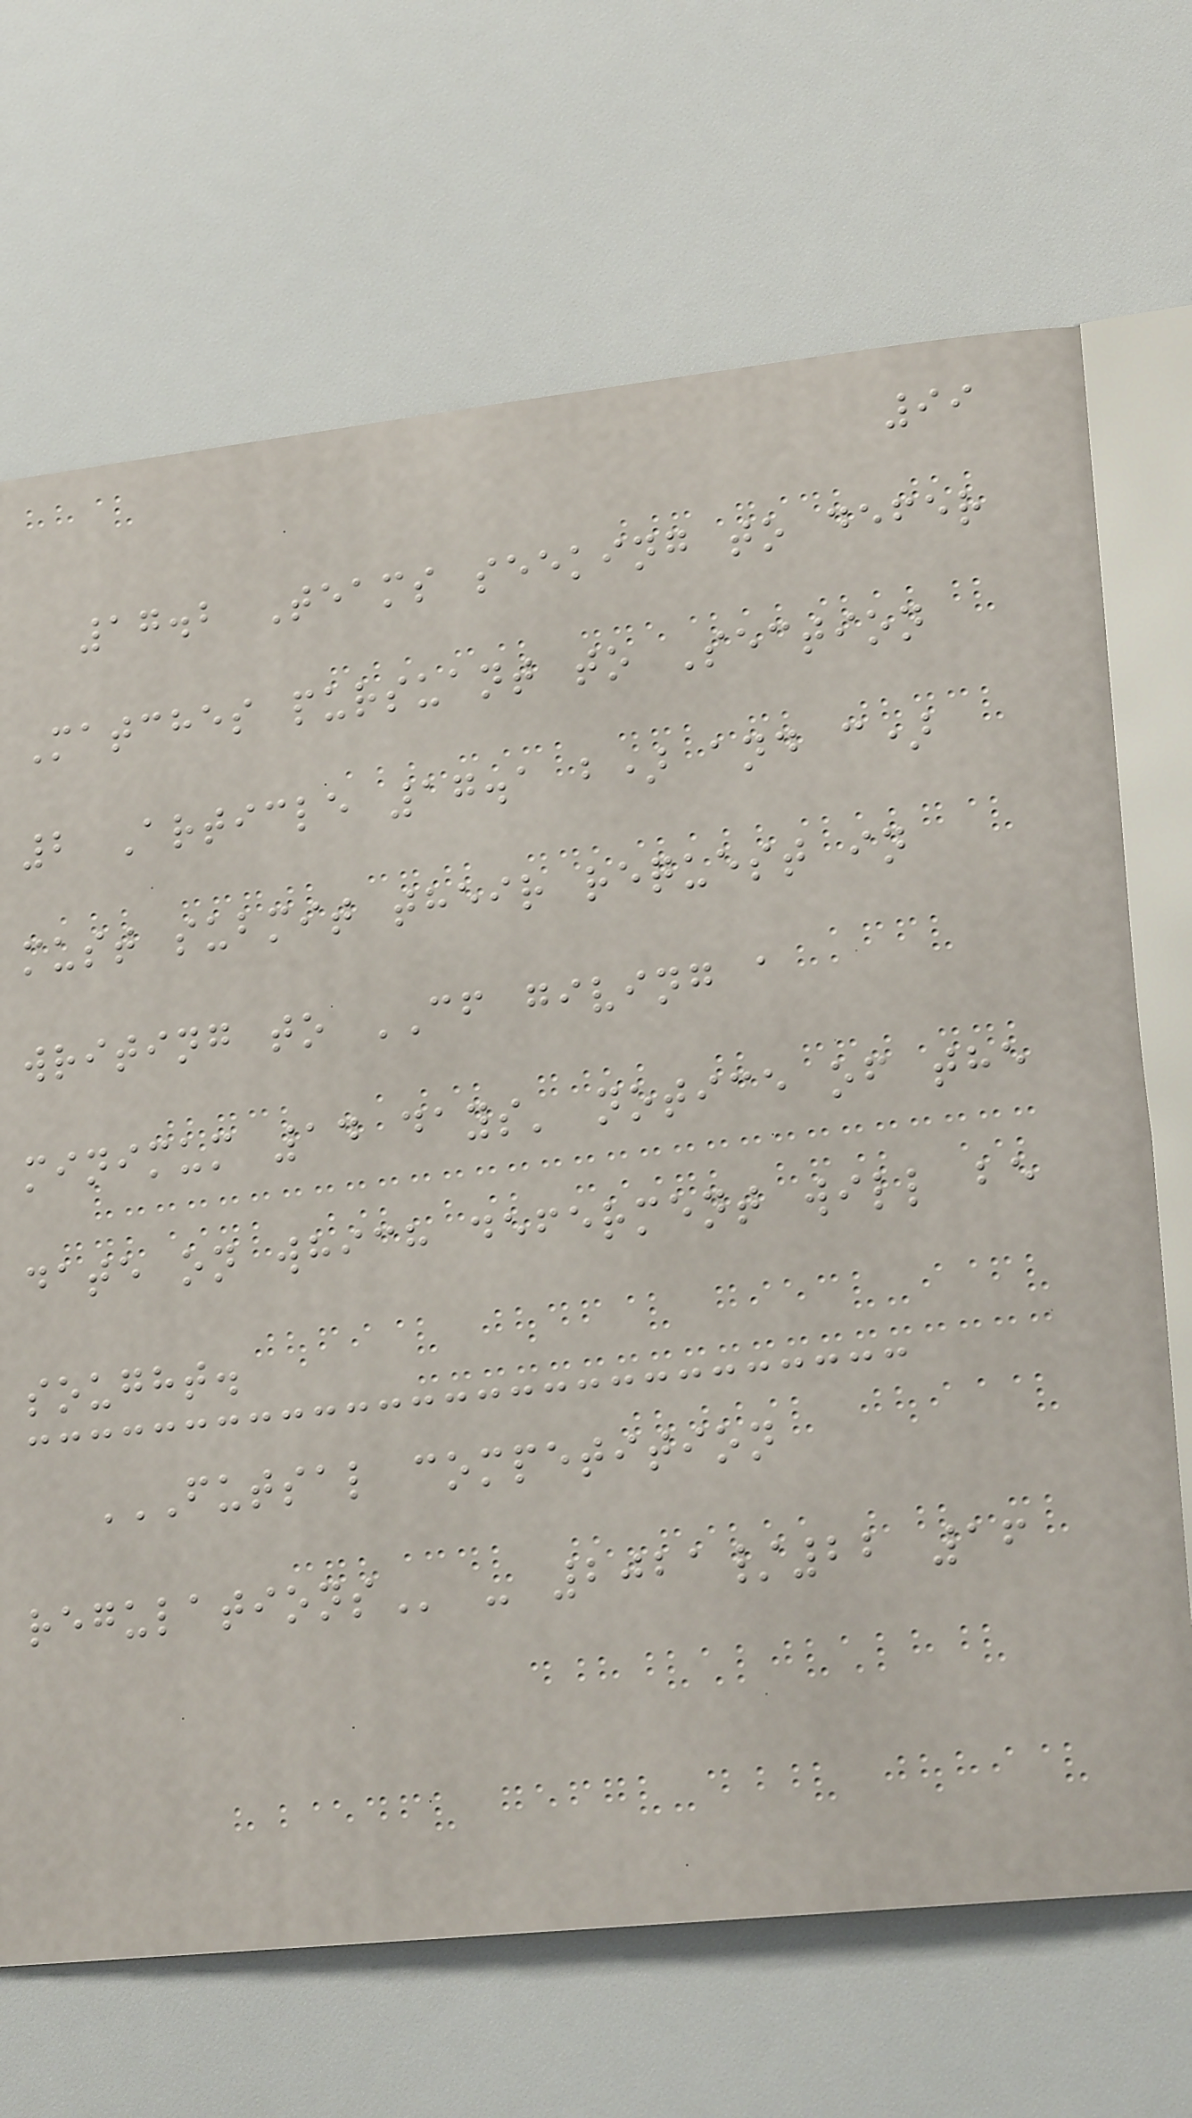99
17.2 Teams seeking to defer
Matches pursuant to Section
2 Article 17.1 b) and c)
must submit their request in
writing to CF giving a
minimum 14 days' notice of the
date on which deferment will be
sought.
FUTSAL COMPETITION
REGULATIONS - 2021/22 16
